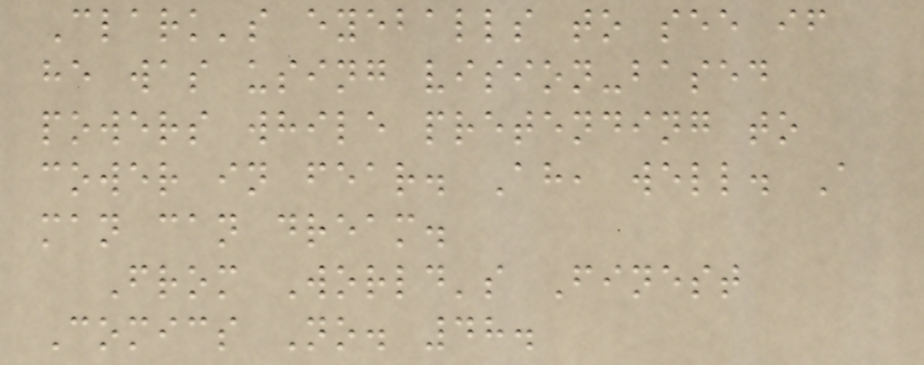Clark's eyeballs to see if
he was using vision-based
powers while pretending to
cower in fear. Ah, well. A
man can dream.
From World's Finest
Comics No. 48.
